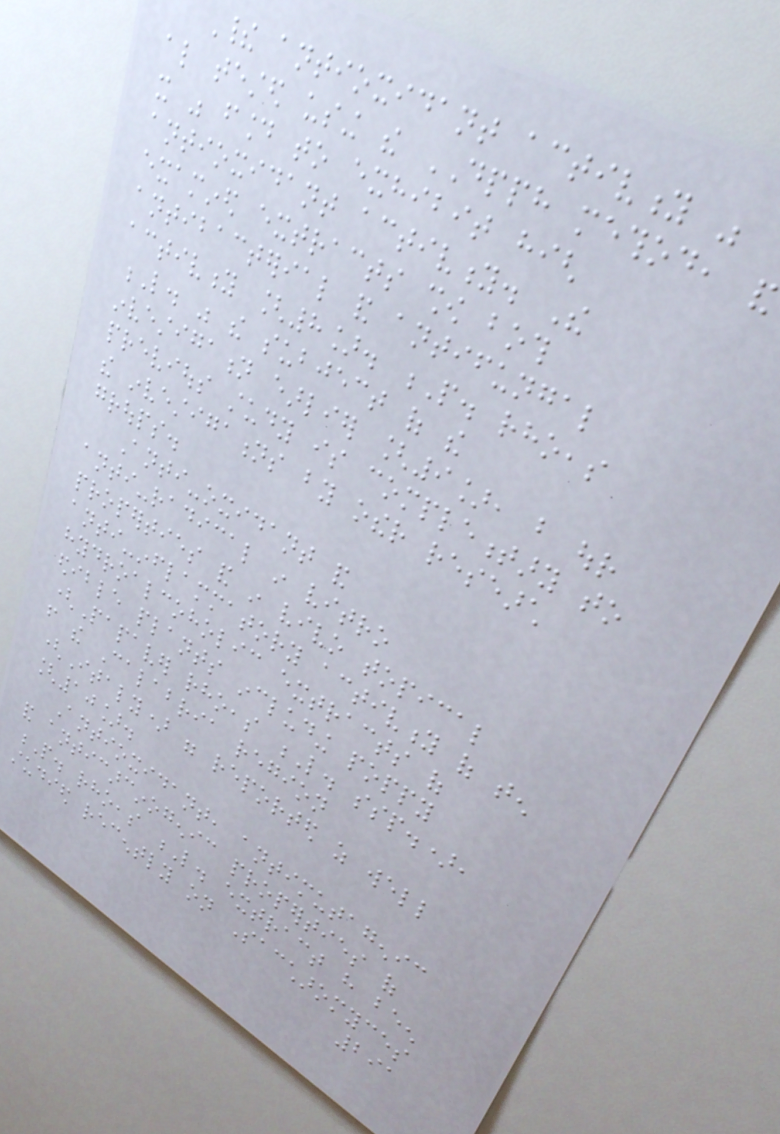Their antioxidant activity was
also tested using the DPPH method, and
it was found to exhibit high
antioxidant activity. The
examined extracts show both
antibacterial and antifungal
activity [8]. P. rhoeas
L. was the subject of the
investigation earlier [9], but our
previous study is complementary to
the investigations by other research
groups.
Anti-oxidant and
anti-radical in vitro
properties and in vivo topical
anti-inflammatory activity of ten
hydroalcoholic extracts of
edible plants including poppy
(Papaver rhoeas L. ssp.),
from the Calabria region
(Italy) were reported as well
[10].
Antioxidant, antimutagenic
and anticarcinogenic properties of
P. rhoeas L. extract have been
studied recently on Saccharomyces
291
